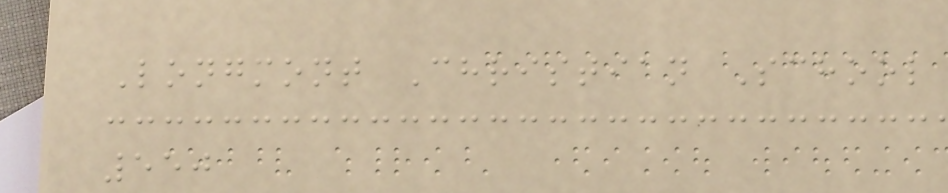Longmont Christian School
550
